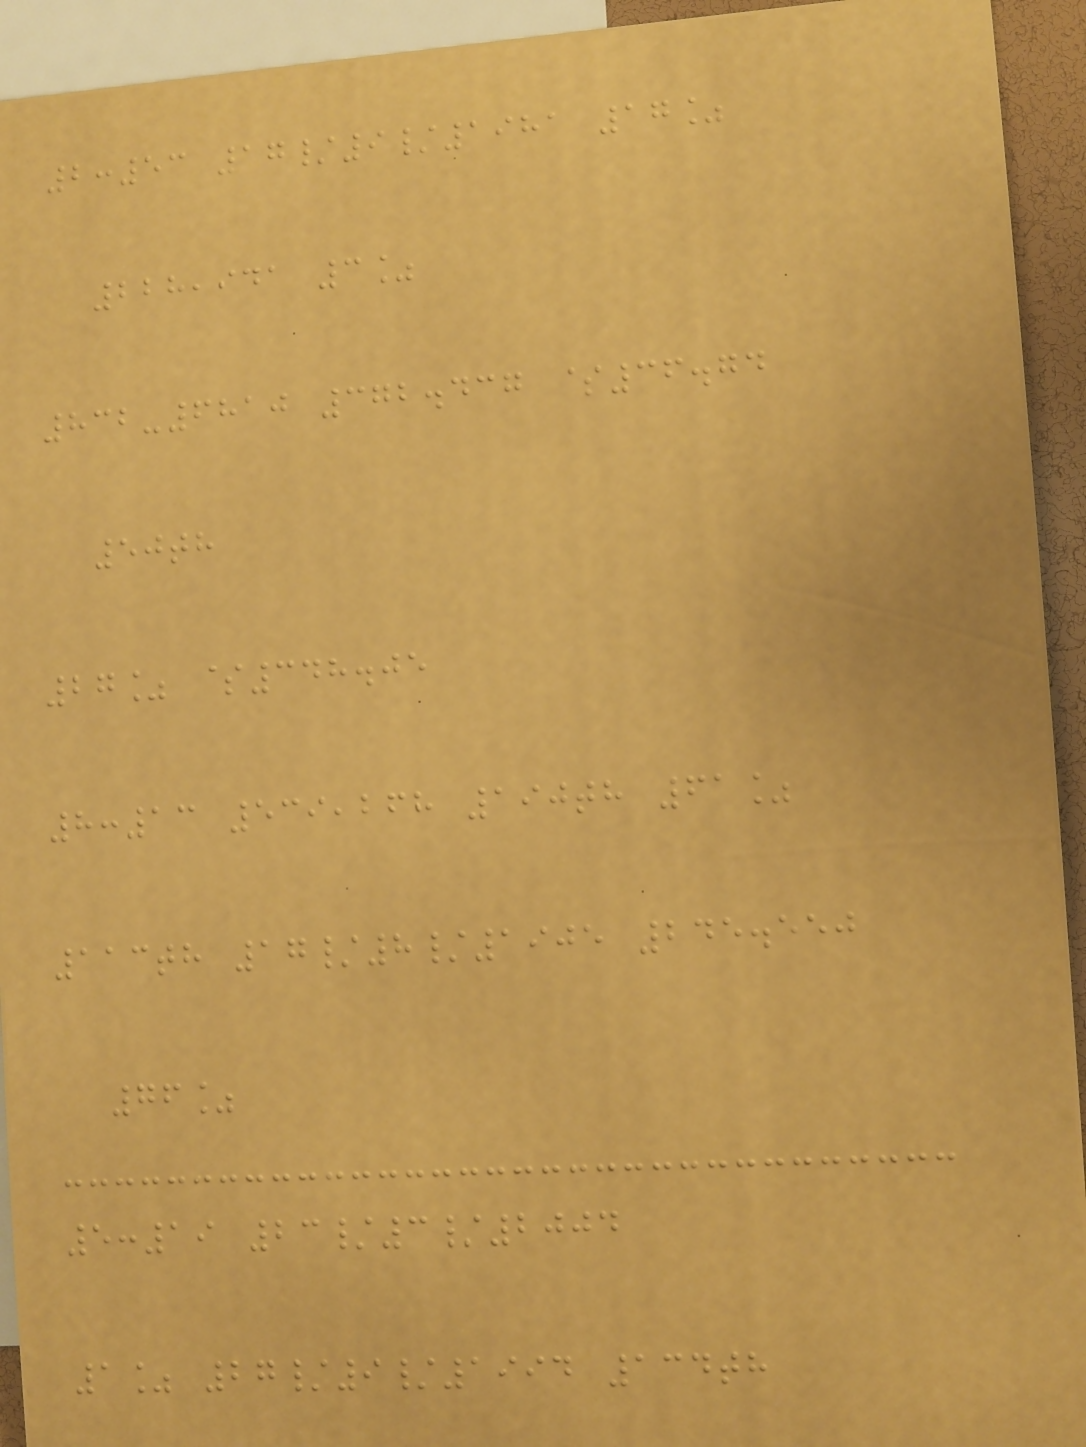2:53 17/9/1981 17%
228,941 3%
832-6810 372.437 $36.74
50th
27% $348.05
8:13 539,268 190th 61%
113th 17/8/1905 245.550
76%
5:19 23/3/2004
1% 27/9/1994 134th
